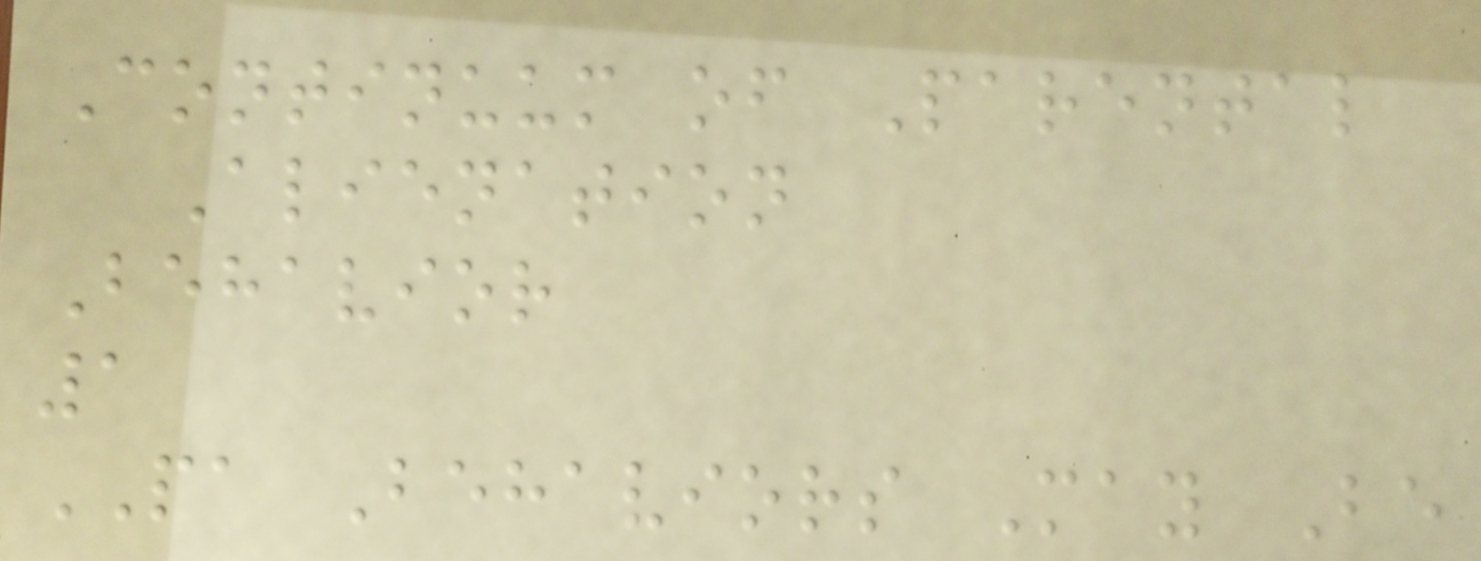Continuum of Parental
Alienation
Behavior
1
PA Behaviors May Be
